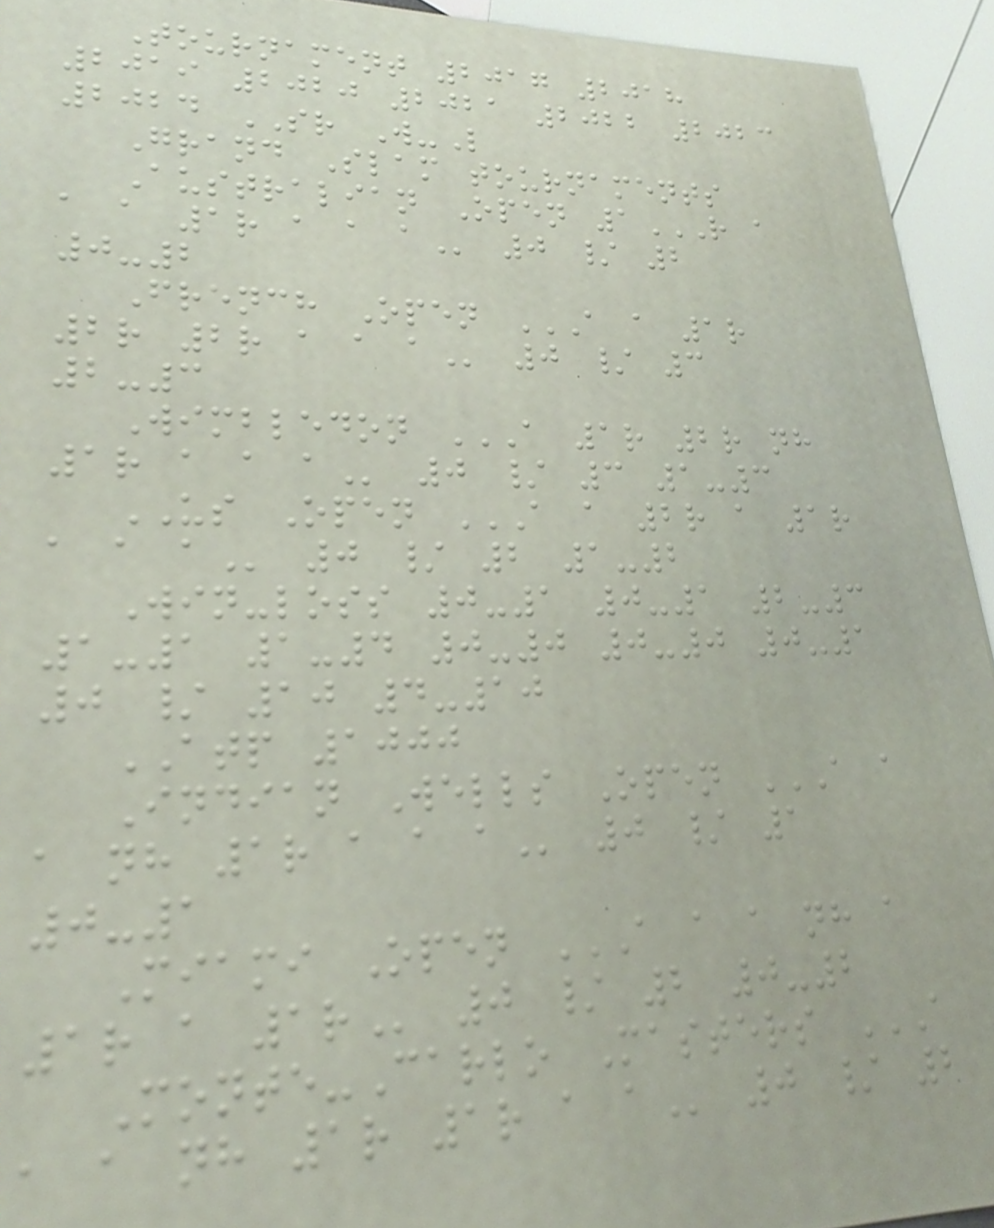Tournament 2017 2018
2019 2020 2021 2022 2023
2024 SR W-L
Grand Slam tournaments
Australian Open 1R A
A A 1R A A A 0 / 2
0-2
French Open A A 1R
2R 2R A A A 0 / 3
2-3
Wimbledon A 1R 2R NH
1R A A A 0 / 3 1-3
US Open A A 2R A 1R
A A A 0 / 2 1-2
Win-loss 0-1 0-1 2-3
1-1 1-4 0-0 0-0 0-1
0 / 10 4-10
ATP 1000
Indian Wells Open A A
A NH 1R A A A 0 / 1
0-1
Miami Open A A A NH A
1R A 1R 0 / 2 0-2
Monte-Carlo Masters A
A A NH 1R 1R A A 0 / 2
